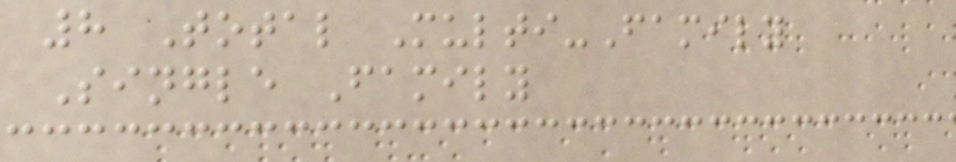8 Total Multi-Family
Single Family
